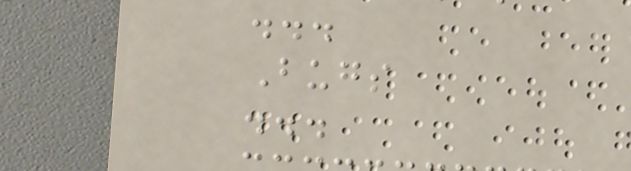...
Bugs
...
